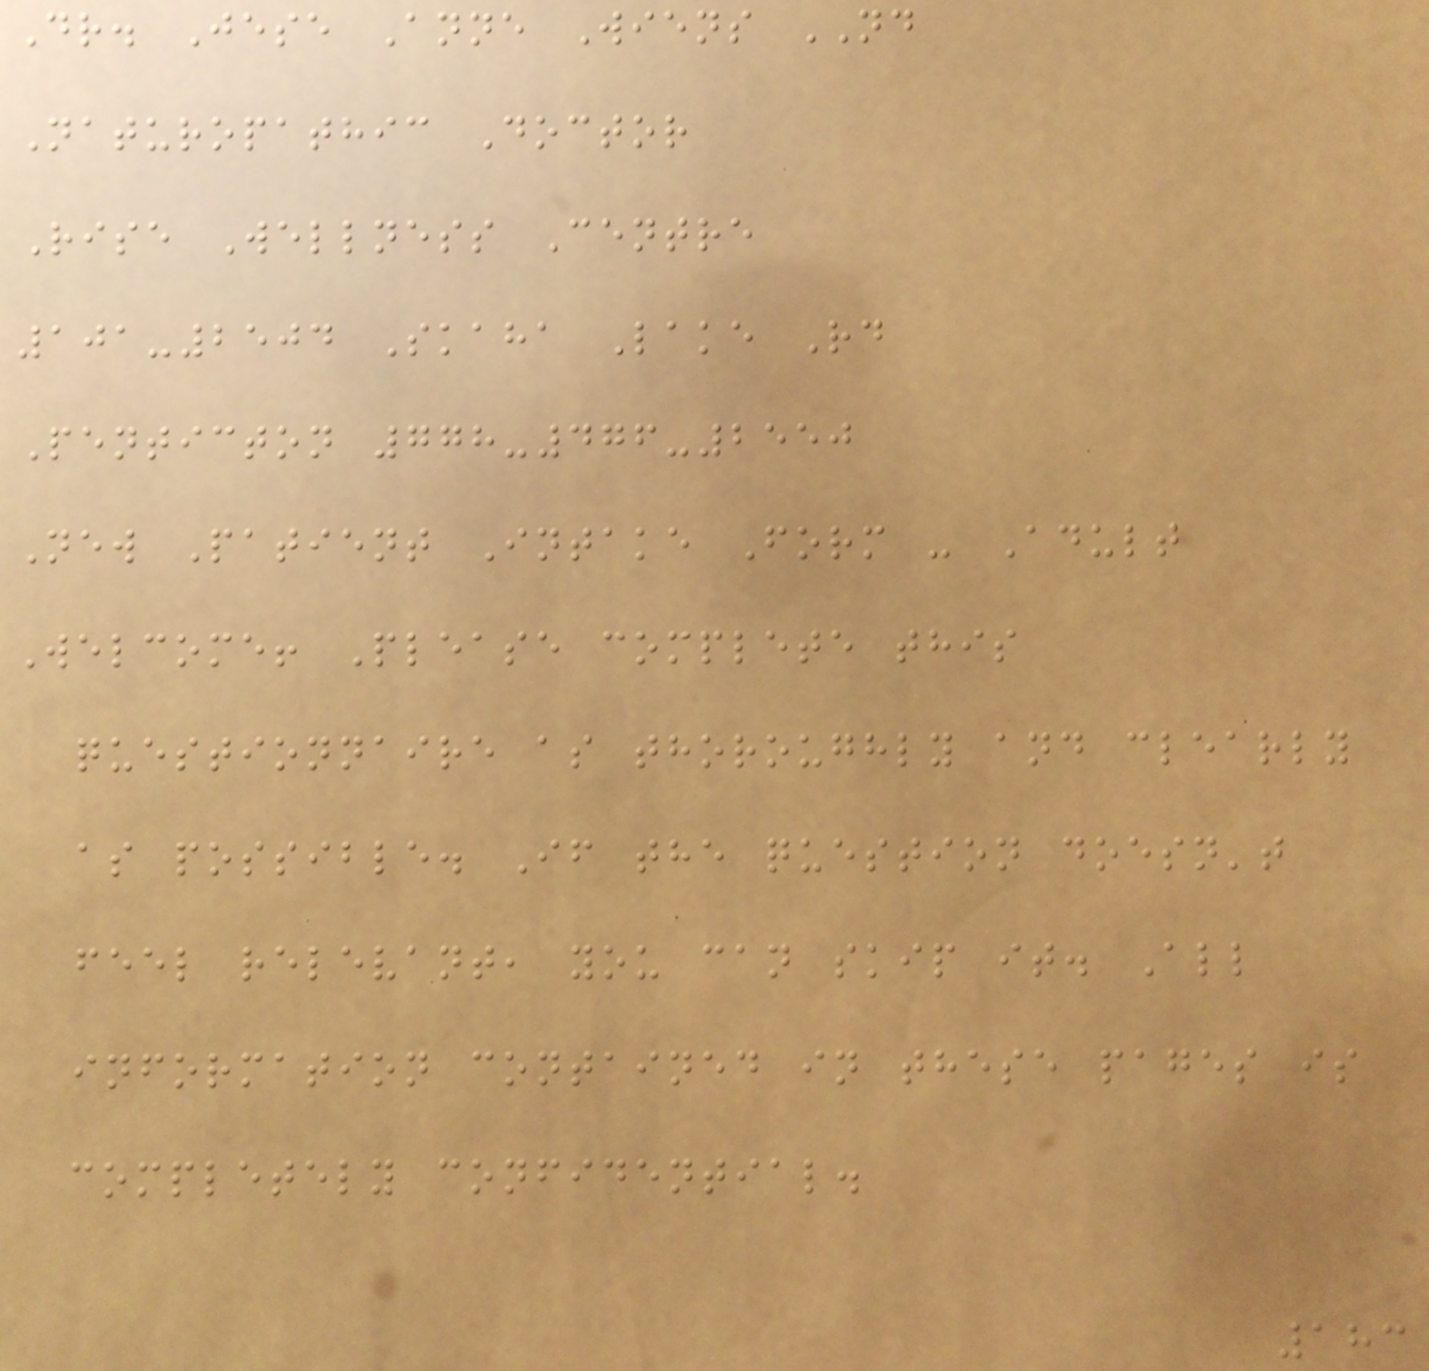Dr. Jese Anne Wiens ND
Naturopathic Doctor
Rise Wellness Centre
101-2504 Skaha Lake Rd
Penticton 778-476-2550
New Patient Intake Form - Adult
Welcome! Please complete this
questionnaire as thoroughly and clearly
as possible. If the question doesn't
feel relevant, you can skip it. All
information contained in these pages is
completely confidential.
183
